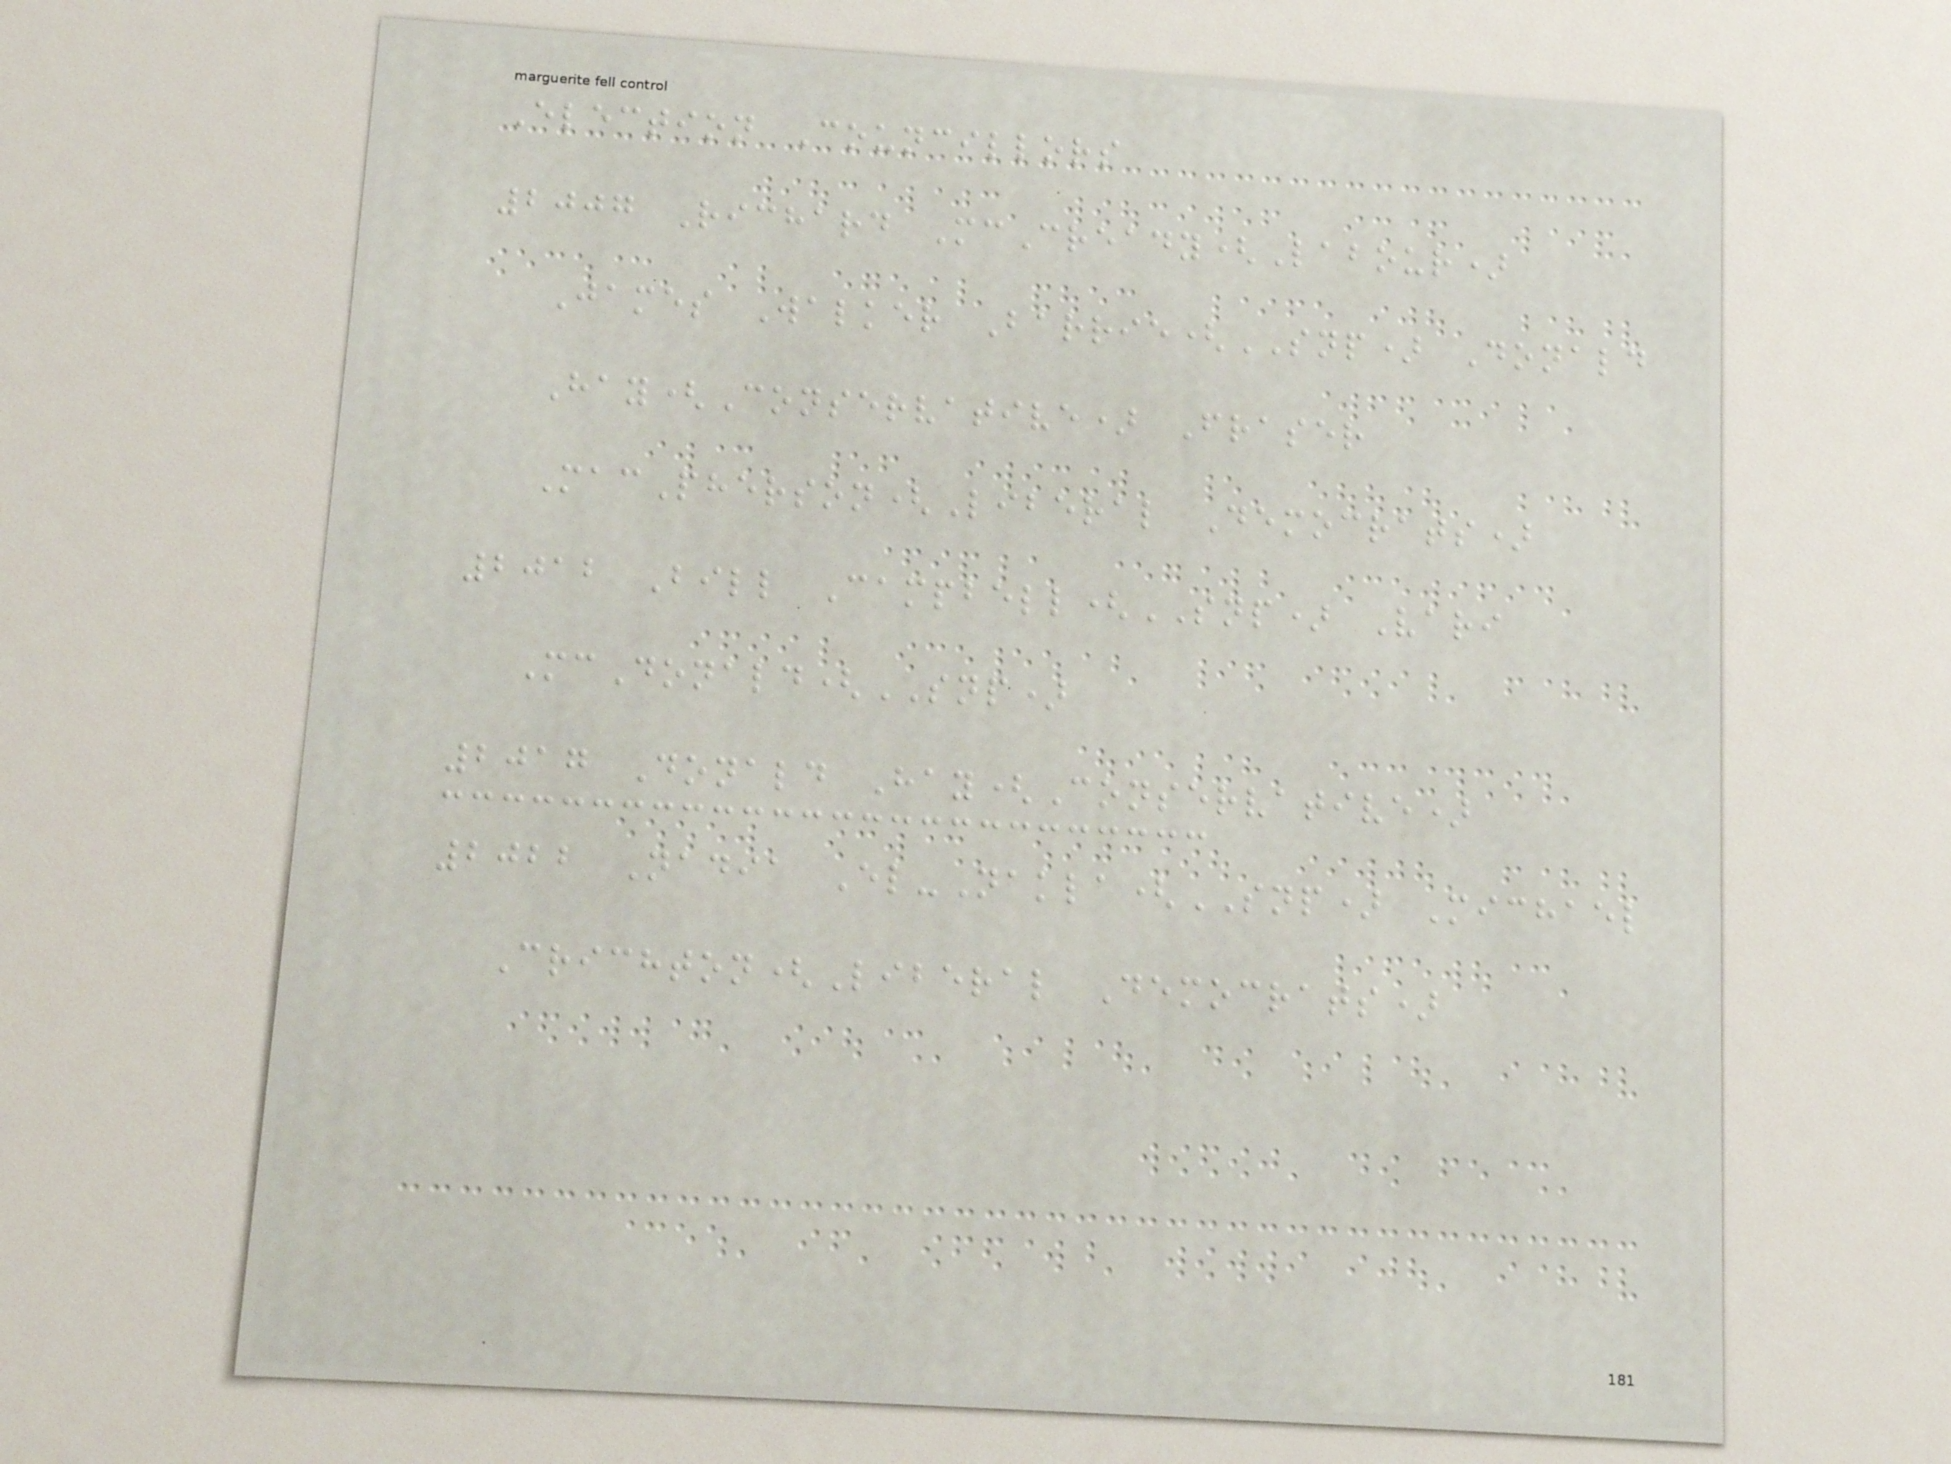Election Councillors
2007 Richard McCready(Labour)
James Walker Barrie(SNP) Donald
Hay(Conservative) Fraser
MacPherson(Liberal Democrats)
2012 Bill Campbell(SNP) Vari
McDonald(SNP)
2017 Donald Hay(Conservative)
2022 Nadia El-Nakla(SNP) Michael
Crichton(Liberal Democrats)
